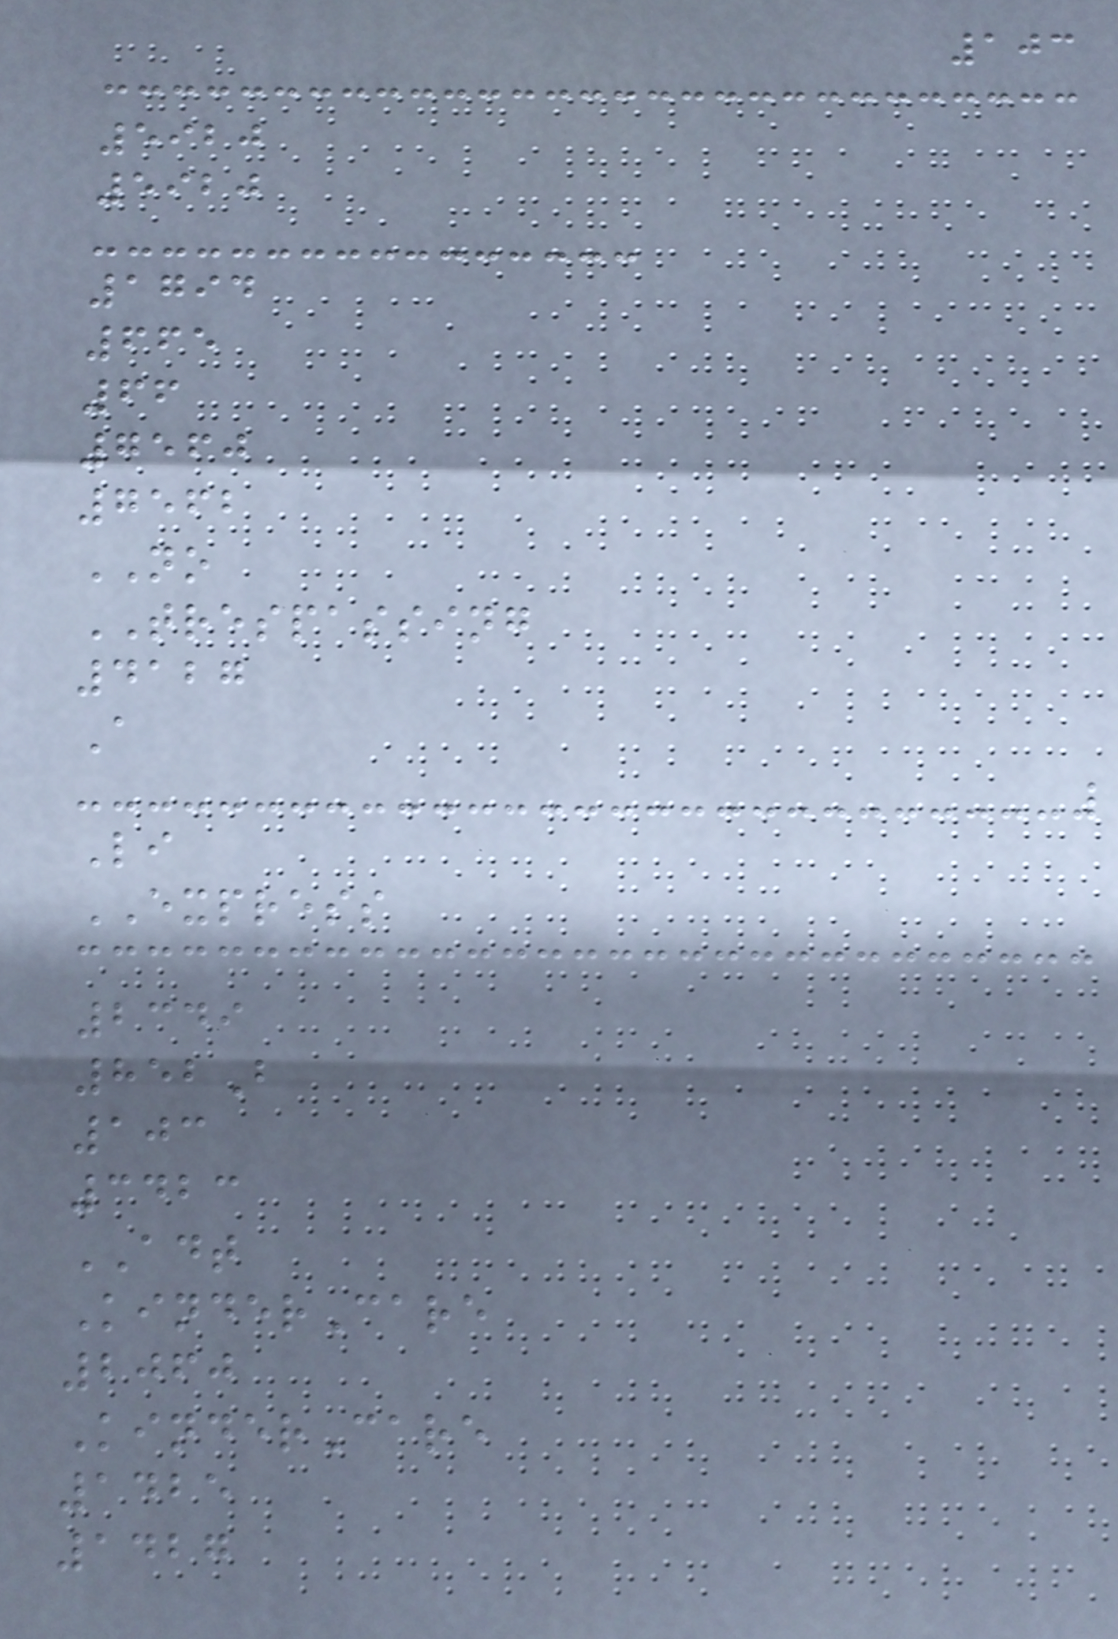103
5920
5920
1794
665
66
7560
7562
NO
TRESPASSING
4127
A
Li
EXPRESS
2349
852B
103
3423
ADT
KinderCare
2060
KinderCare
1425
1427
